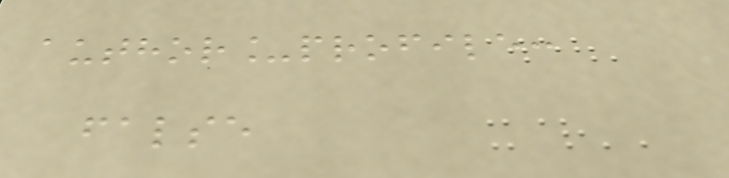author_profile:
false
